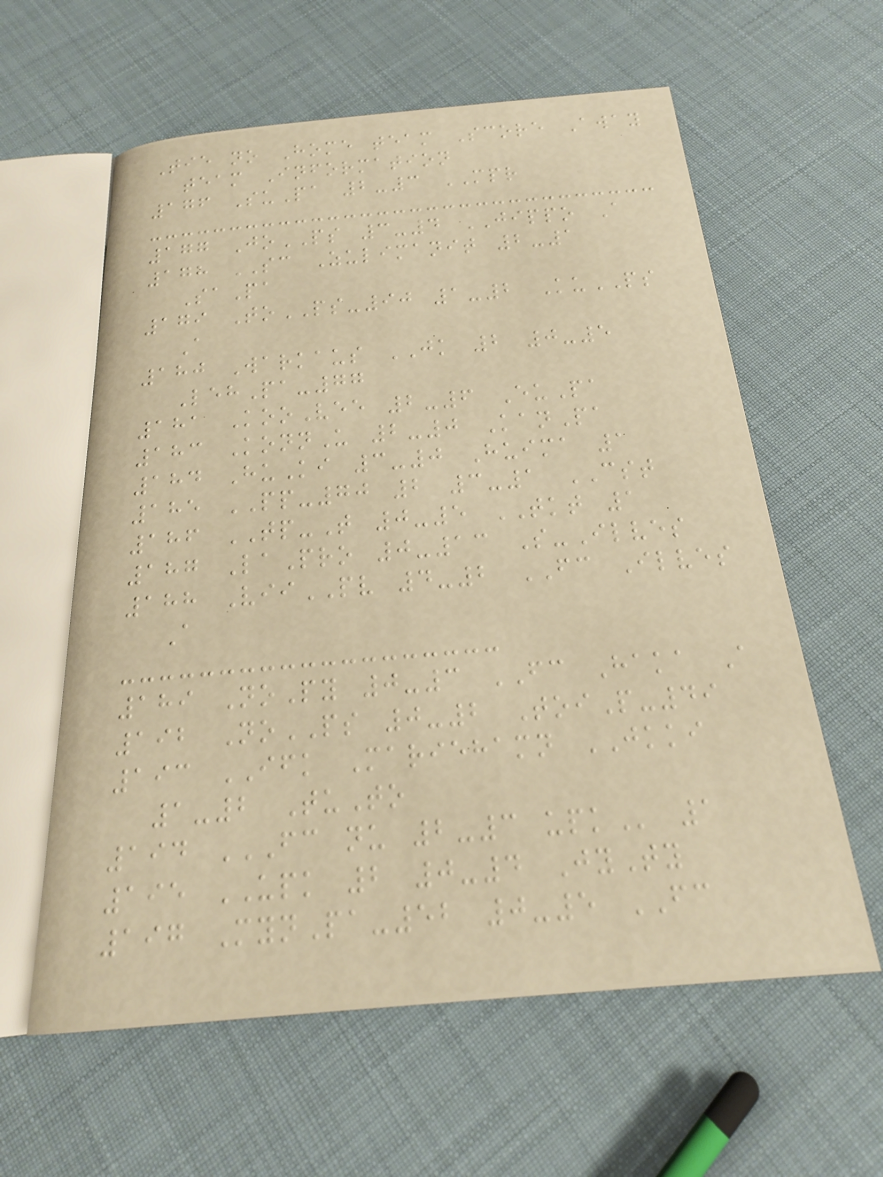Tie no Home team Score Away
team Information
176 SuPa 2-3 MPR
177 JoPS 3-4 JIPPO A
178 SC Zulimanit 2-1
SaPa
179 ToPS-90 1-2 KuPS
A
180 Warkaus JK 2 0-5
LehPa-77
181 KooVee 2-6 EuPa
183 KonnU 2-0 KanPa
184 HuKi 3-0 Huima 1
185 PP-70 2 3-1 CST
186 TP-T 0-5 TKT 1
187 LaPro 0-13 S-Ilves
188 ViiPV 4-2 FC Ilves
A
189 NoPy 0-3 FC Haka A
192 NoPS 0-2 ToiP-49
193 IFK Mariehamn JKKI
1-2 TuTo
194 FC NU 2-3 UPK 1
195 UPK 2 0-4 JyTy
197 MynPa-52 0-5 FC
